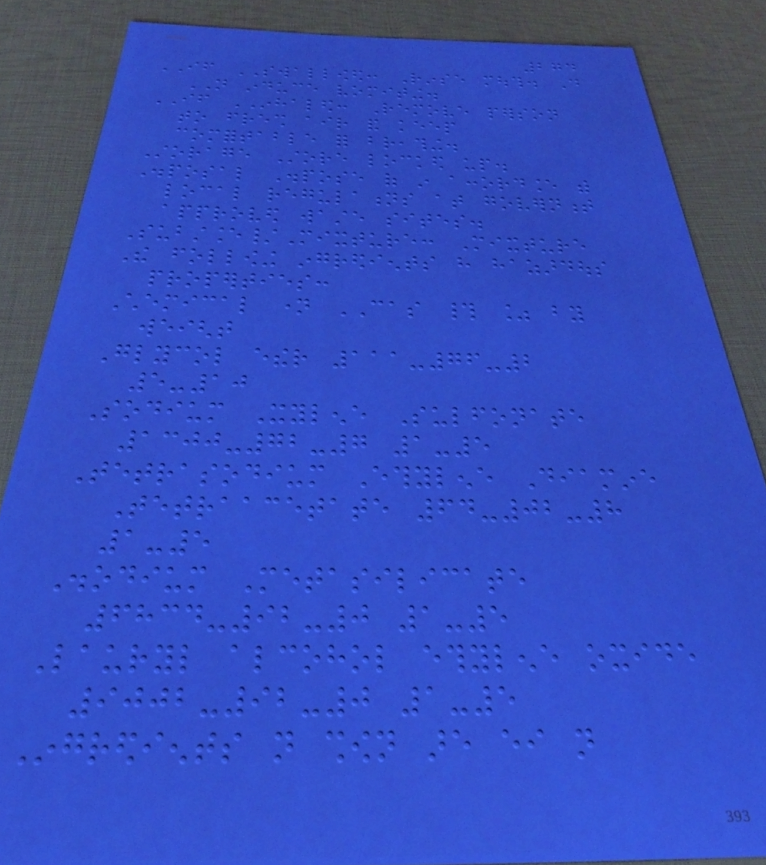274
IF SWALLOWED: Rinse mouth. Do
NOT induce vomiting.
IF INHALED: Remove person
to fresh air and keep
comfortable for breathing.
Storage Store locked up.
Disposal Dispose of in accordance with
local regulations at government
approved waste sites.
Substance/Mixture: Mixture
The following ingredients have hazardous
properties:
Chemical name CAS # % by
weight
Glycol ether 111-76-2
5-10
Sodium Xylene Sulfonate
1300-72-7 1-5
Tetrasodium Ethylene Diamine
Tetraacetate 64-02-8
1-5
Disodium Metasilicate
6834-92-0 1-5
Lauryl alcohol ethylene oxide
9002-92-0 1-5
Ingredients not shown are either not
